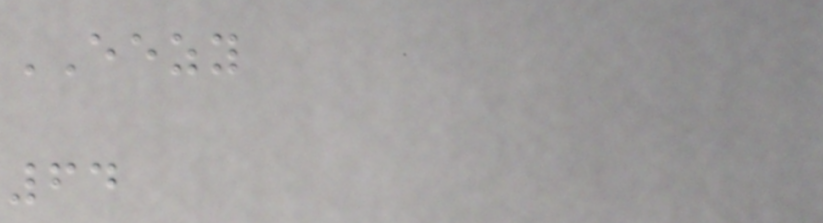EEZY
64
